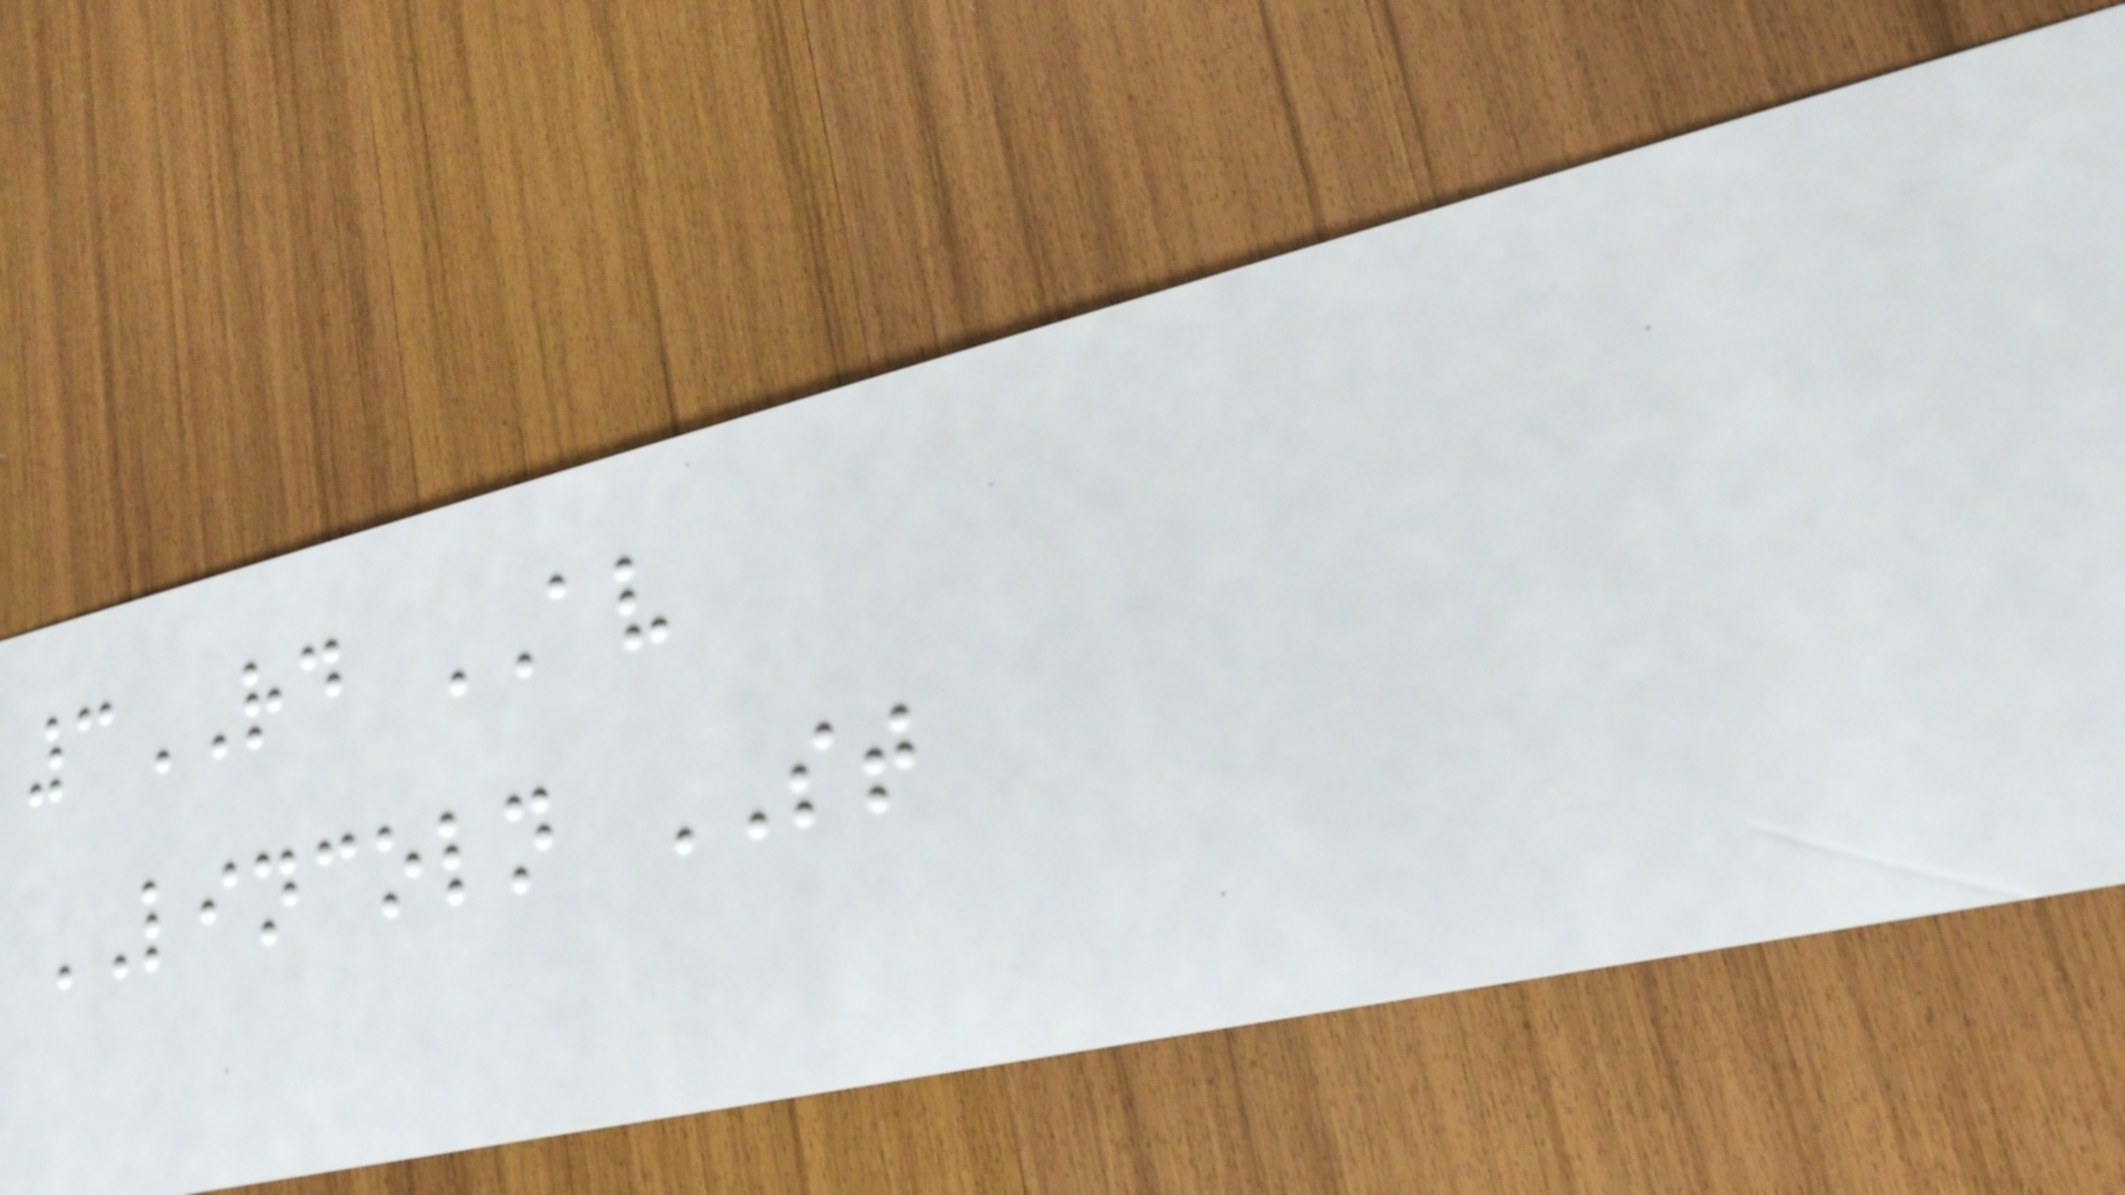3RD AV
LINCOLN ST
